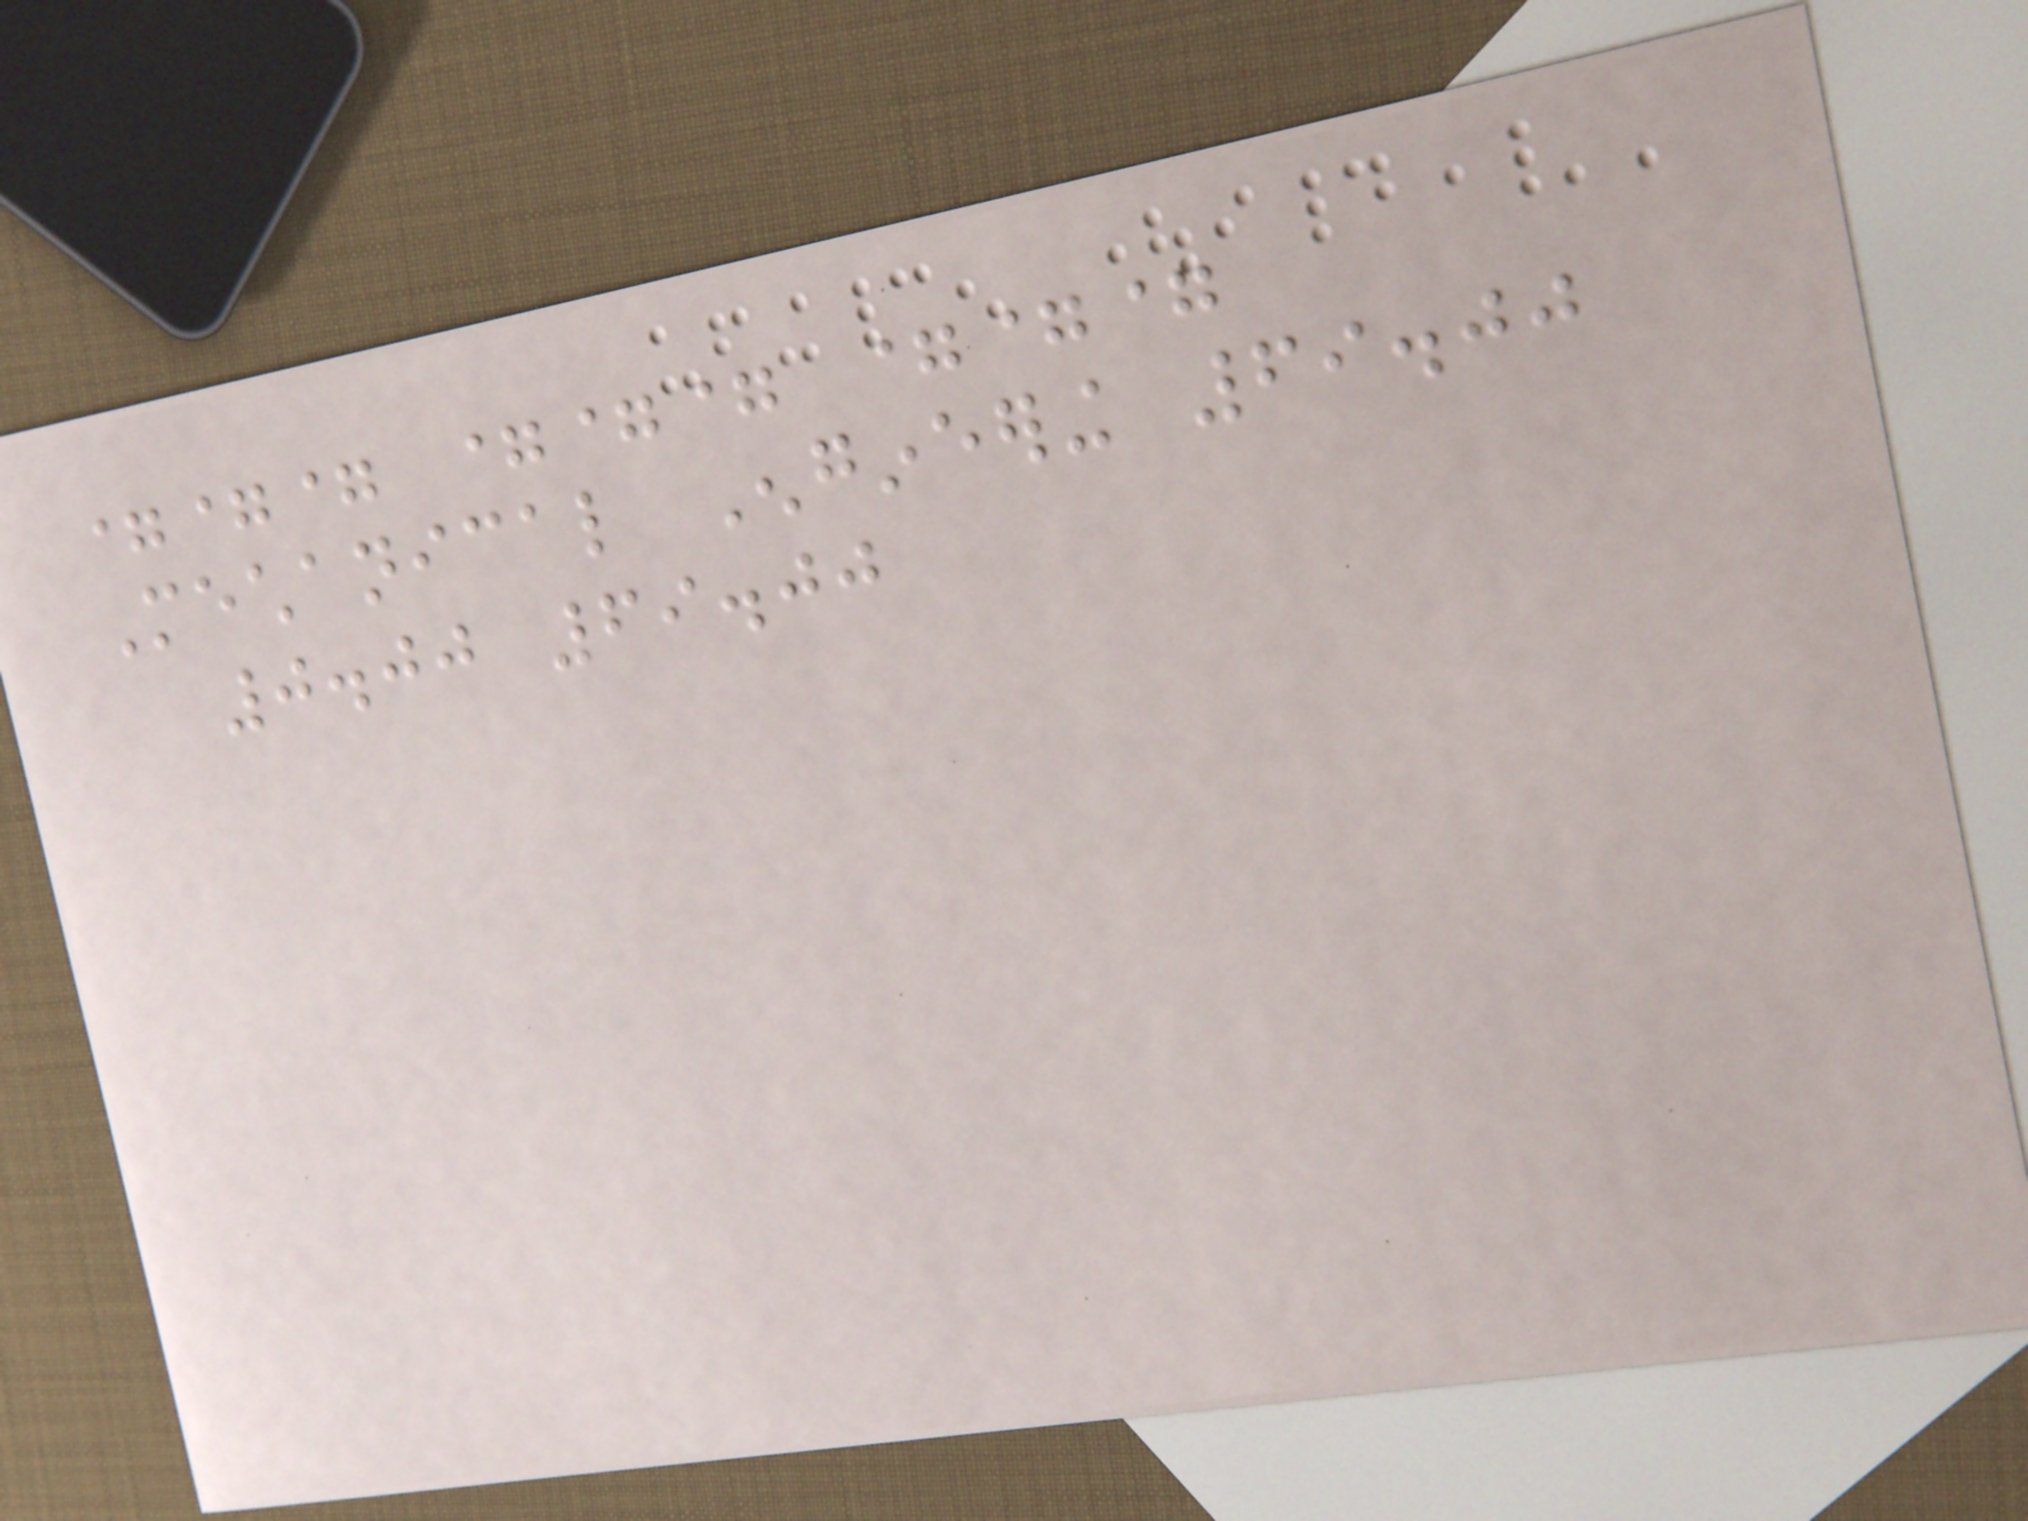=== === ===
Mechanical Engineering 69.00
0.00 69.00
